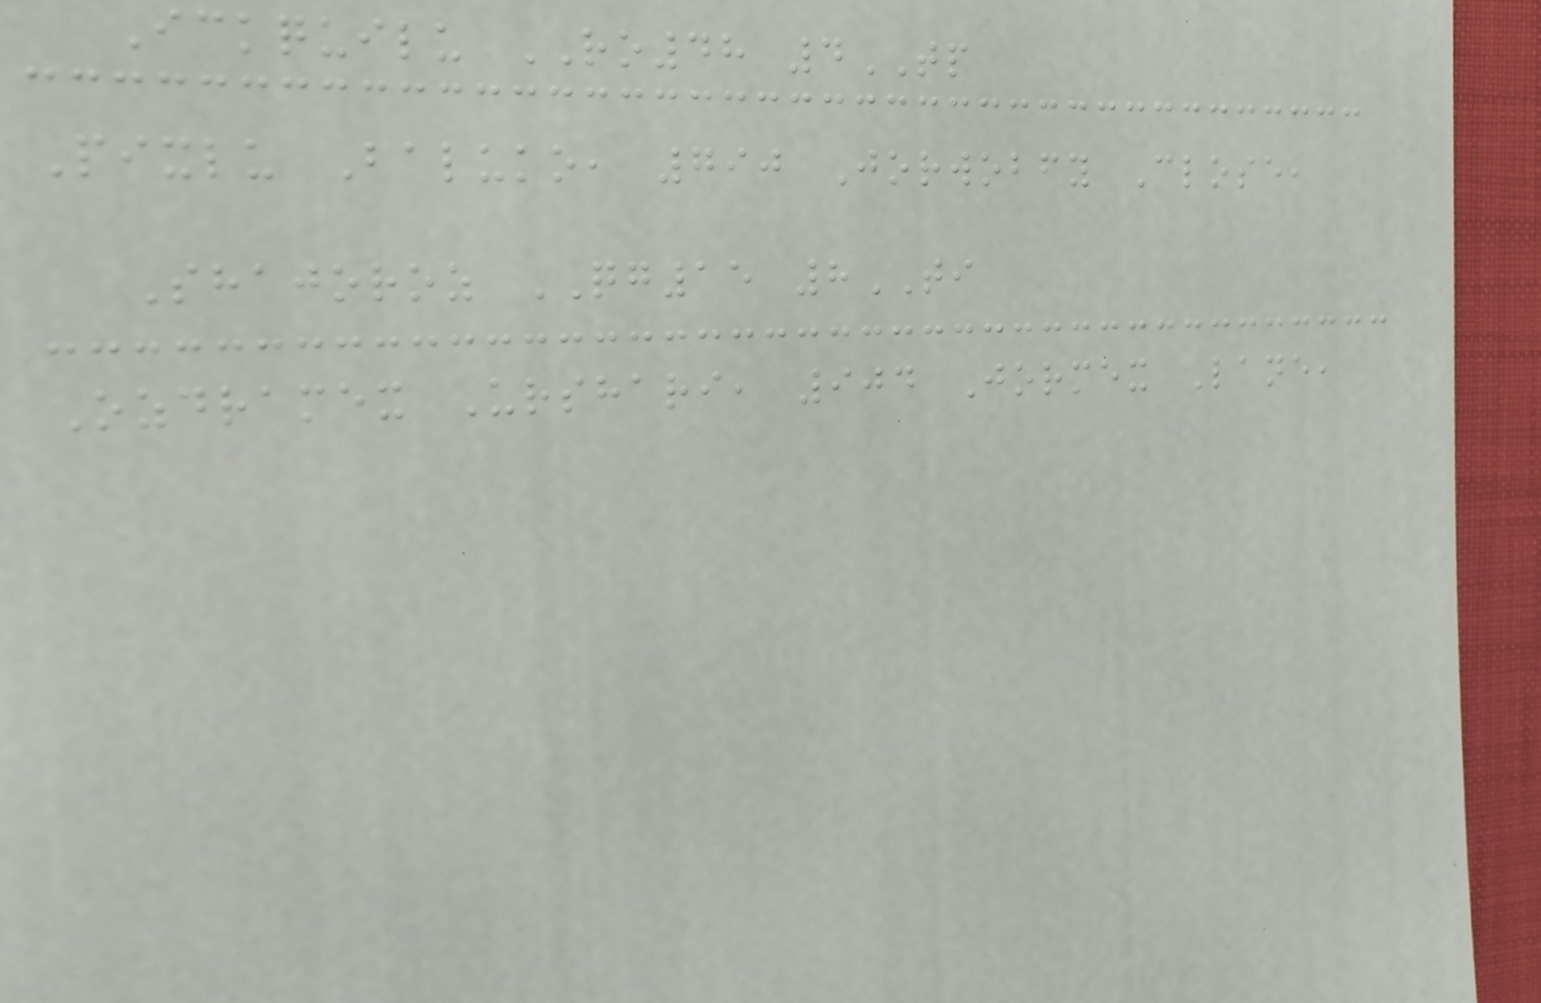Ickquilu RO48 4TP
Pixlu Baluko, 790 Jorwobfy Close,
Shajoroz QG15 8TI
Ozdramex Urshari, 904 Jormex Lane,
